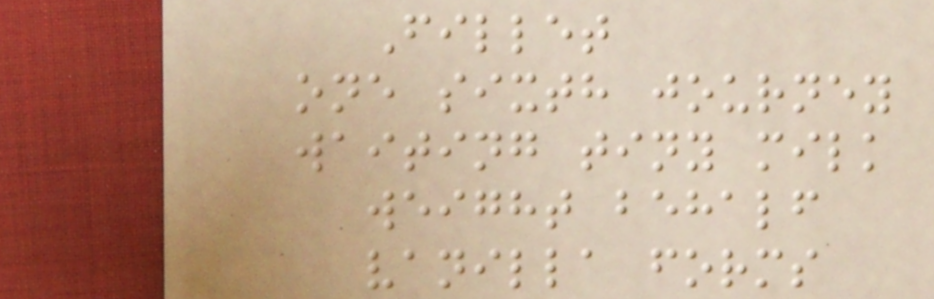Fillet
one sixth journey
waiting tiny milk
weight behalf
vanilla forms
